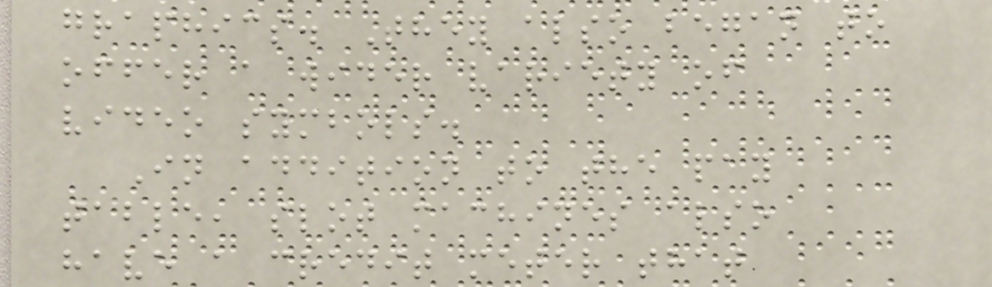graphics. They also began to
offer a wider variety of
video symbols.
In addition to the pay
table, slot machines also
have a credit meter that
